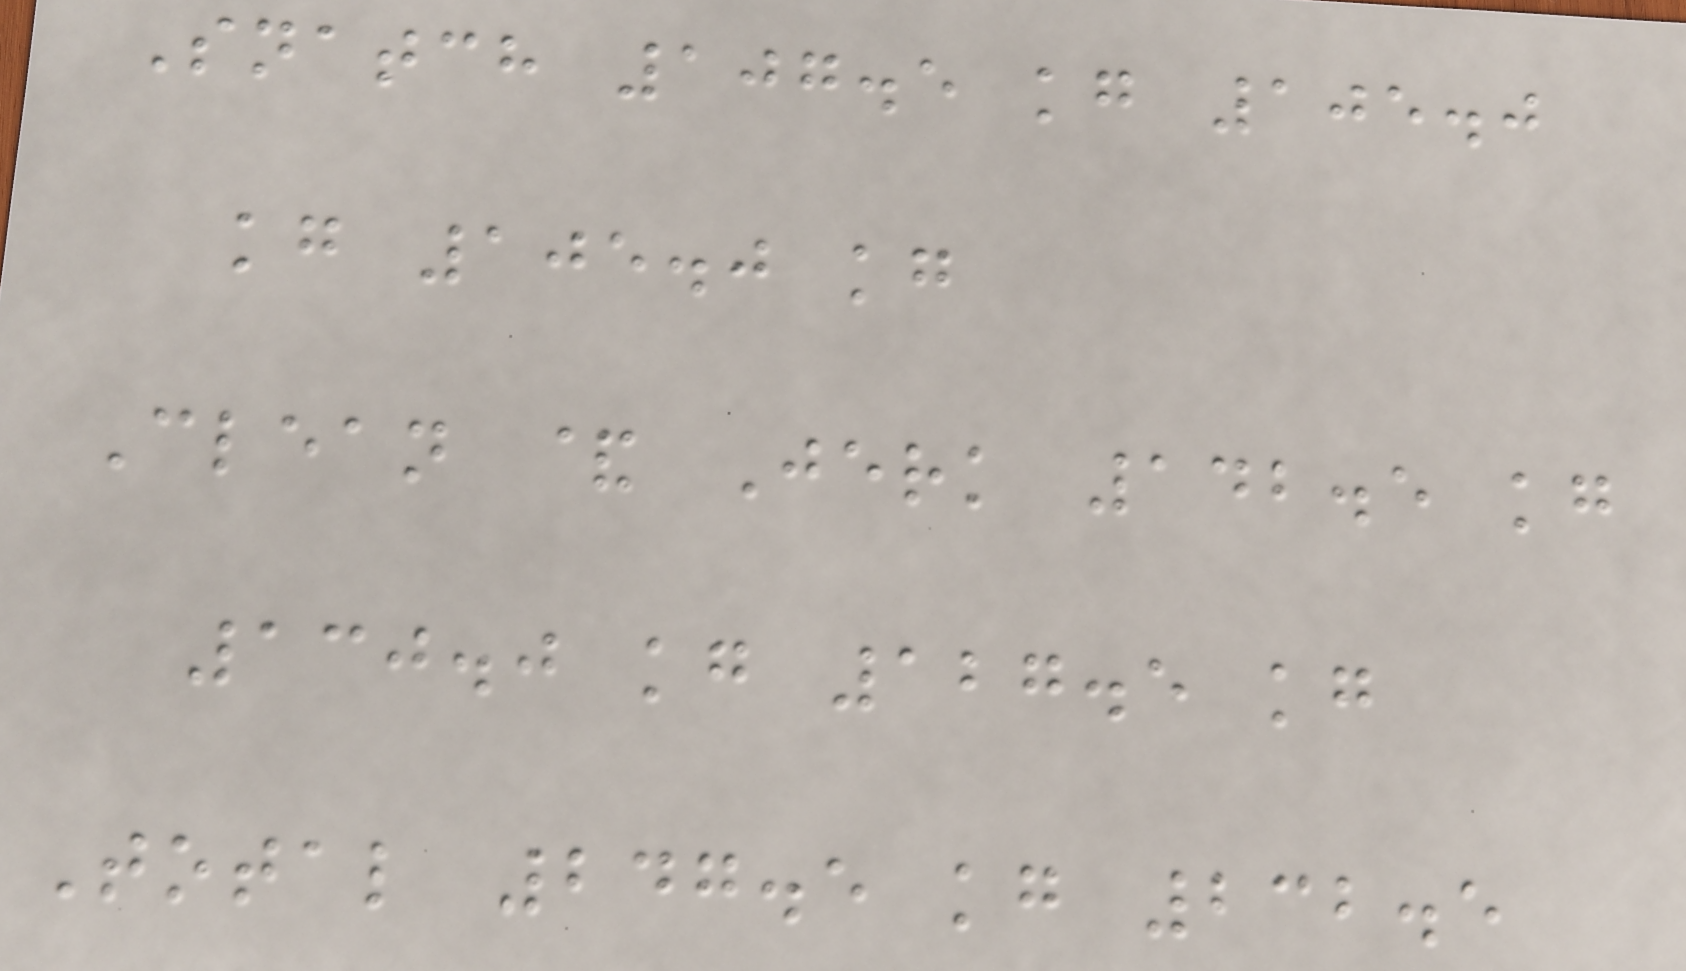Snatch 107.5 kg 105.0
kg 105.0 kg
Clean & Jerk 142.5 kg
130.0 kg 127.5 kg
Total 247.5 kg 232.5
